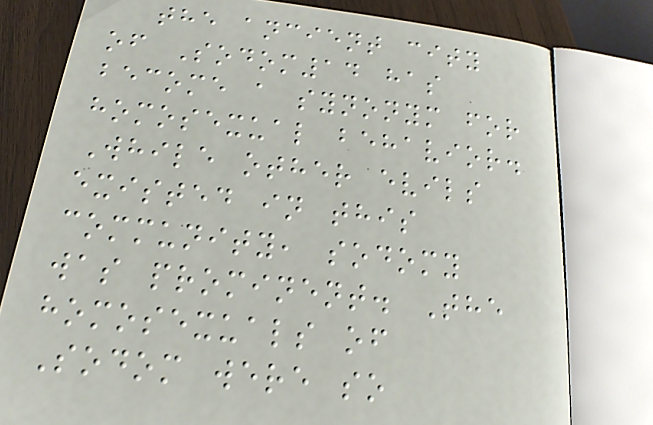the ancient city
of Sodom14 has
become a synonym for
homosexual behavior.
While other evils
existed in this
community, sodomy
was prominent. The
homosexuals of
Sodom were so
